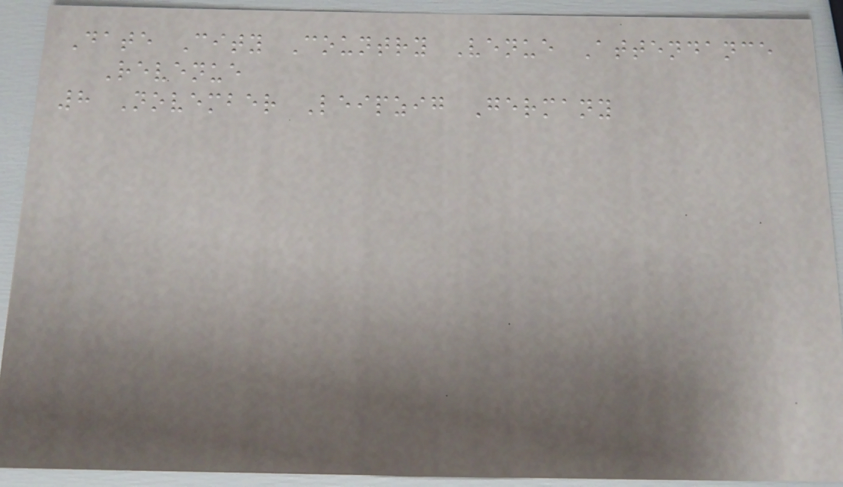Date City Country Venue Attendance
Revenue
8 November Leipzig Germany
